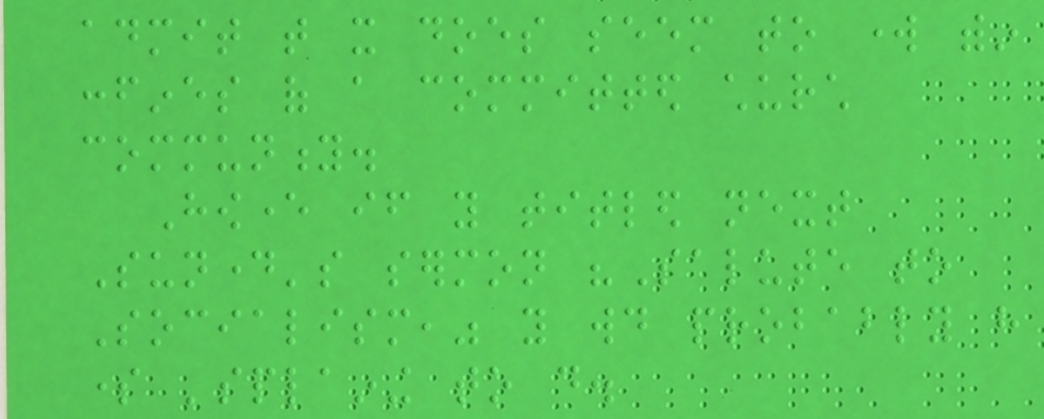admit that it does seem to work within
confines of a committed church
community.
However if you titled next
Sunday's sermon "Salute to
Socialism," you would probably have
some 'splaining to do.
